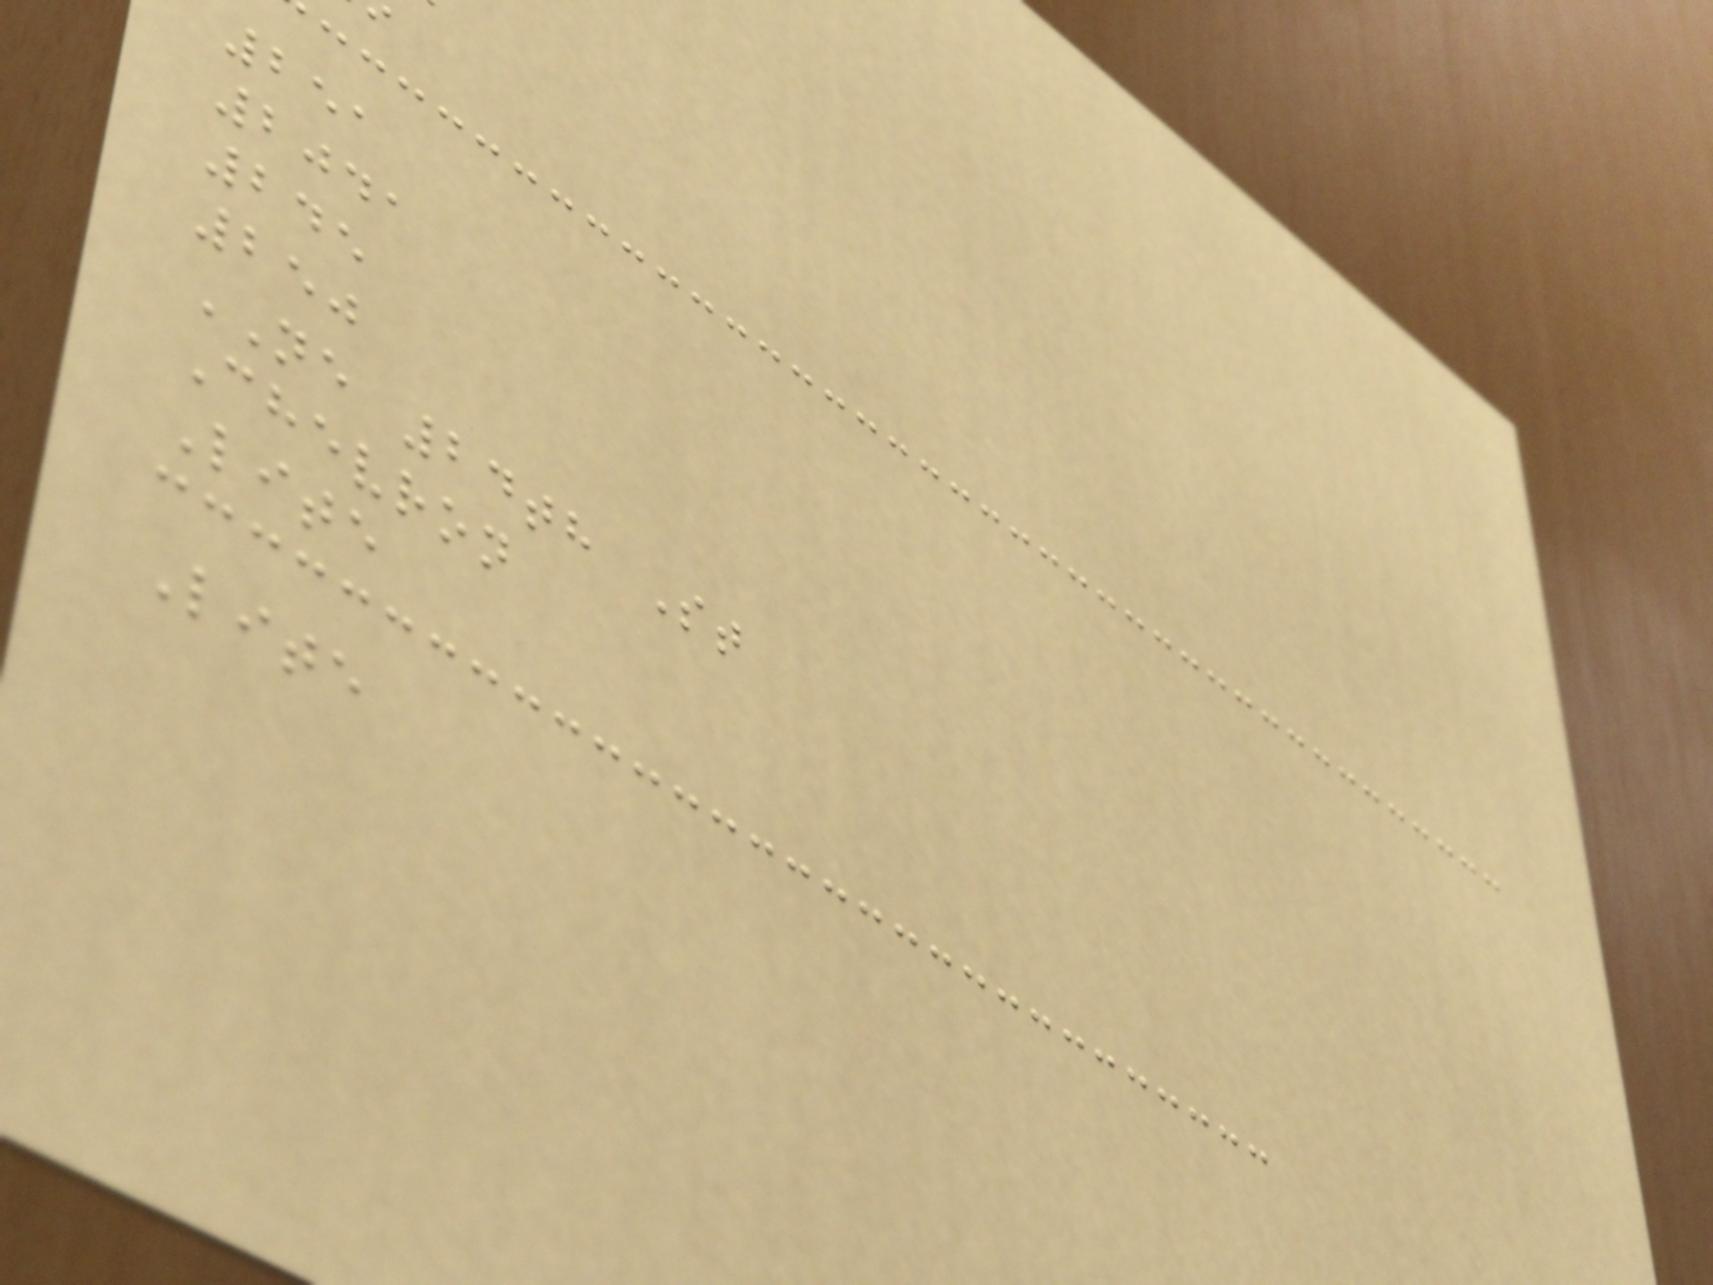251
2041
245
250
NE 24th St
Chevron
Lite
Lite
